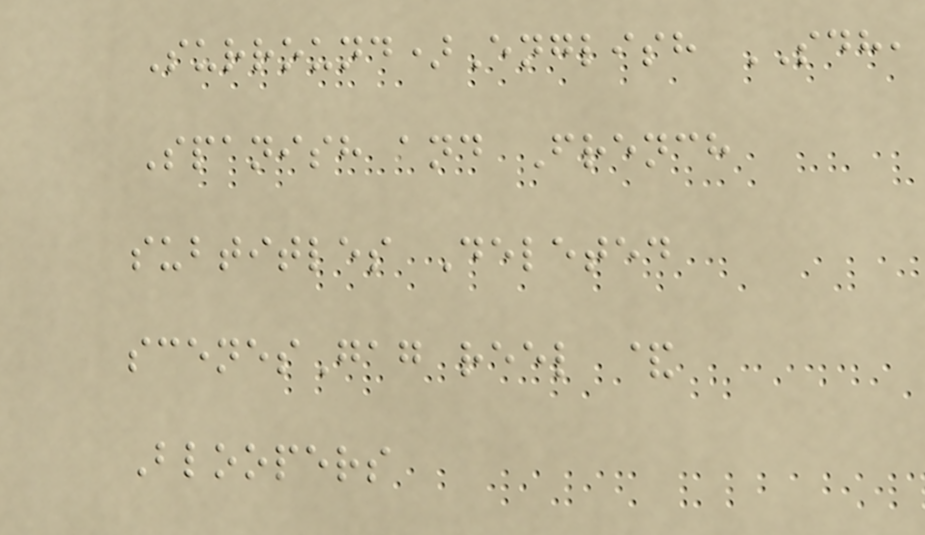Surround)English SDH,
Spanish and French
subtitles Deleted
scenesGag reel &
Bloopers
